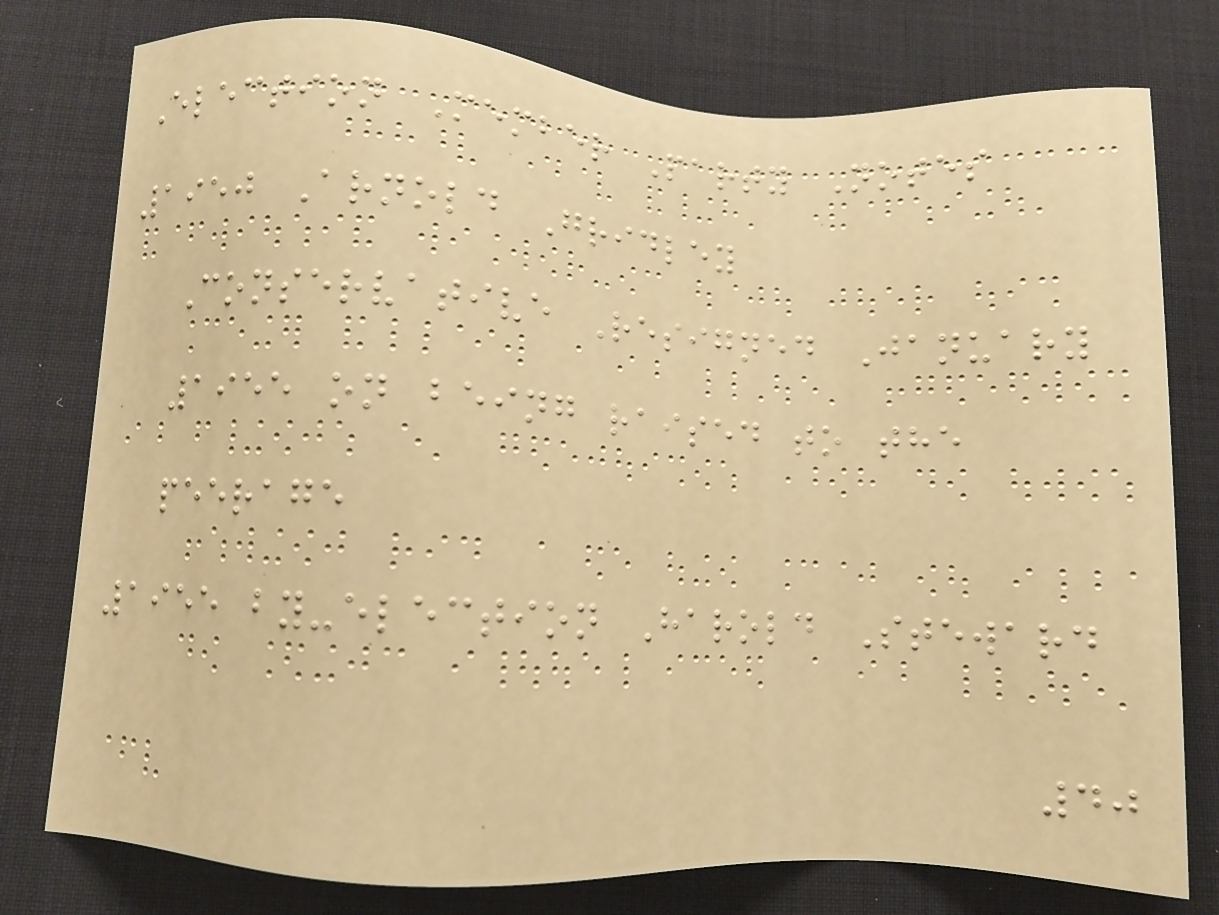Election Member Party Notes
1950 Arnold Gridley
Conservative Resigned January
1955 on being raised to the
peerage
1955 by-election Harold Steward
40
